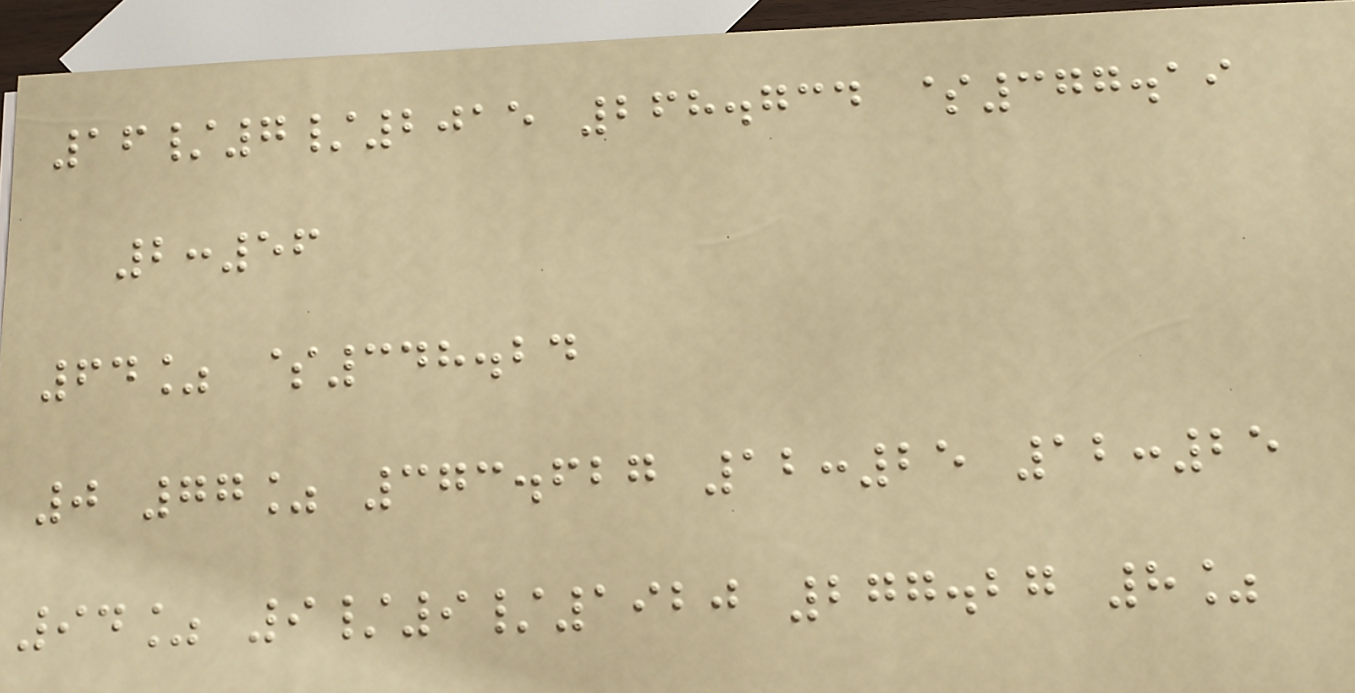16/7/2015 268.734 $377.19
2:56
64% $348.24
0 77% 373.627 12:25 12:25
94% 9/9/1920 277.27 8%
